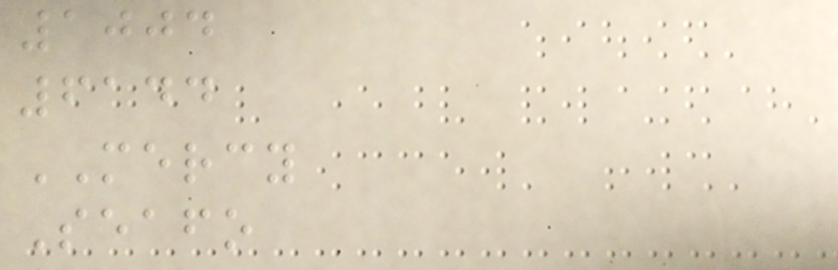1004
6144
MERCY
Seafo
